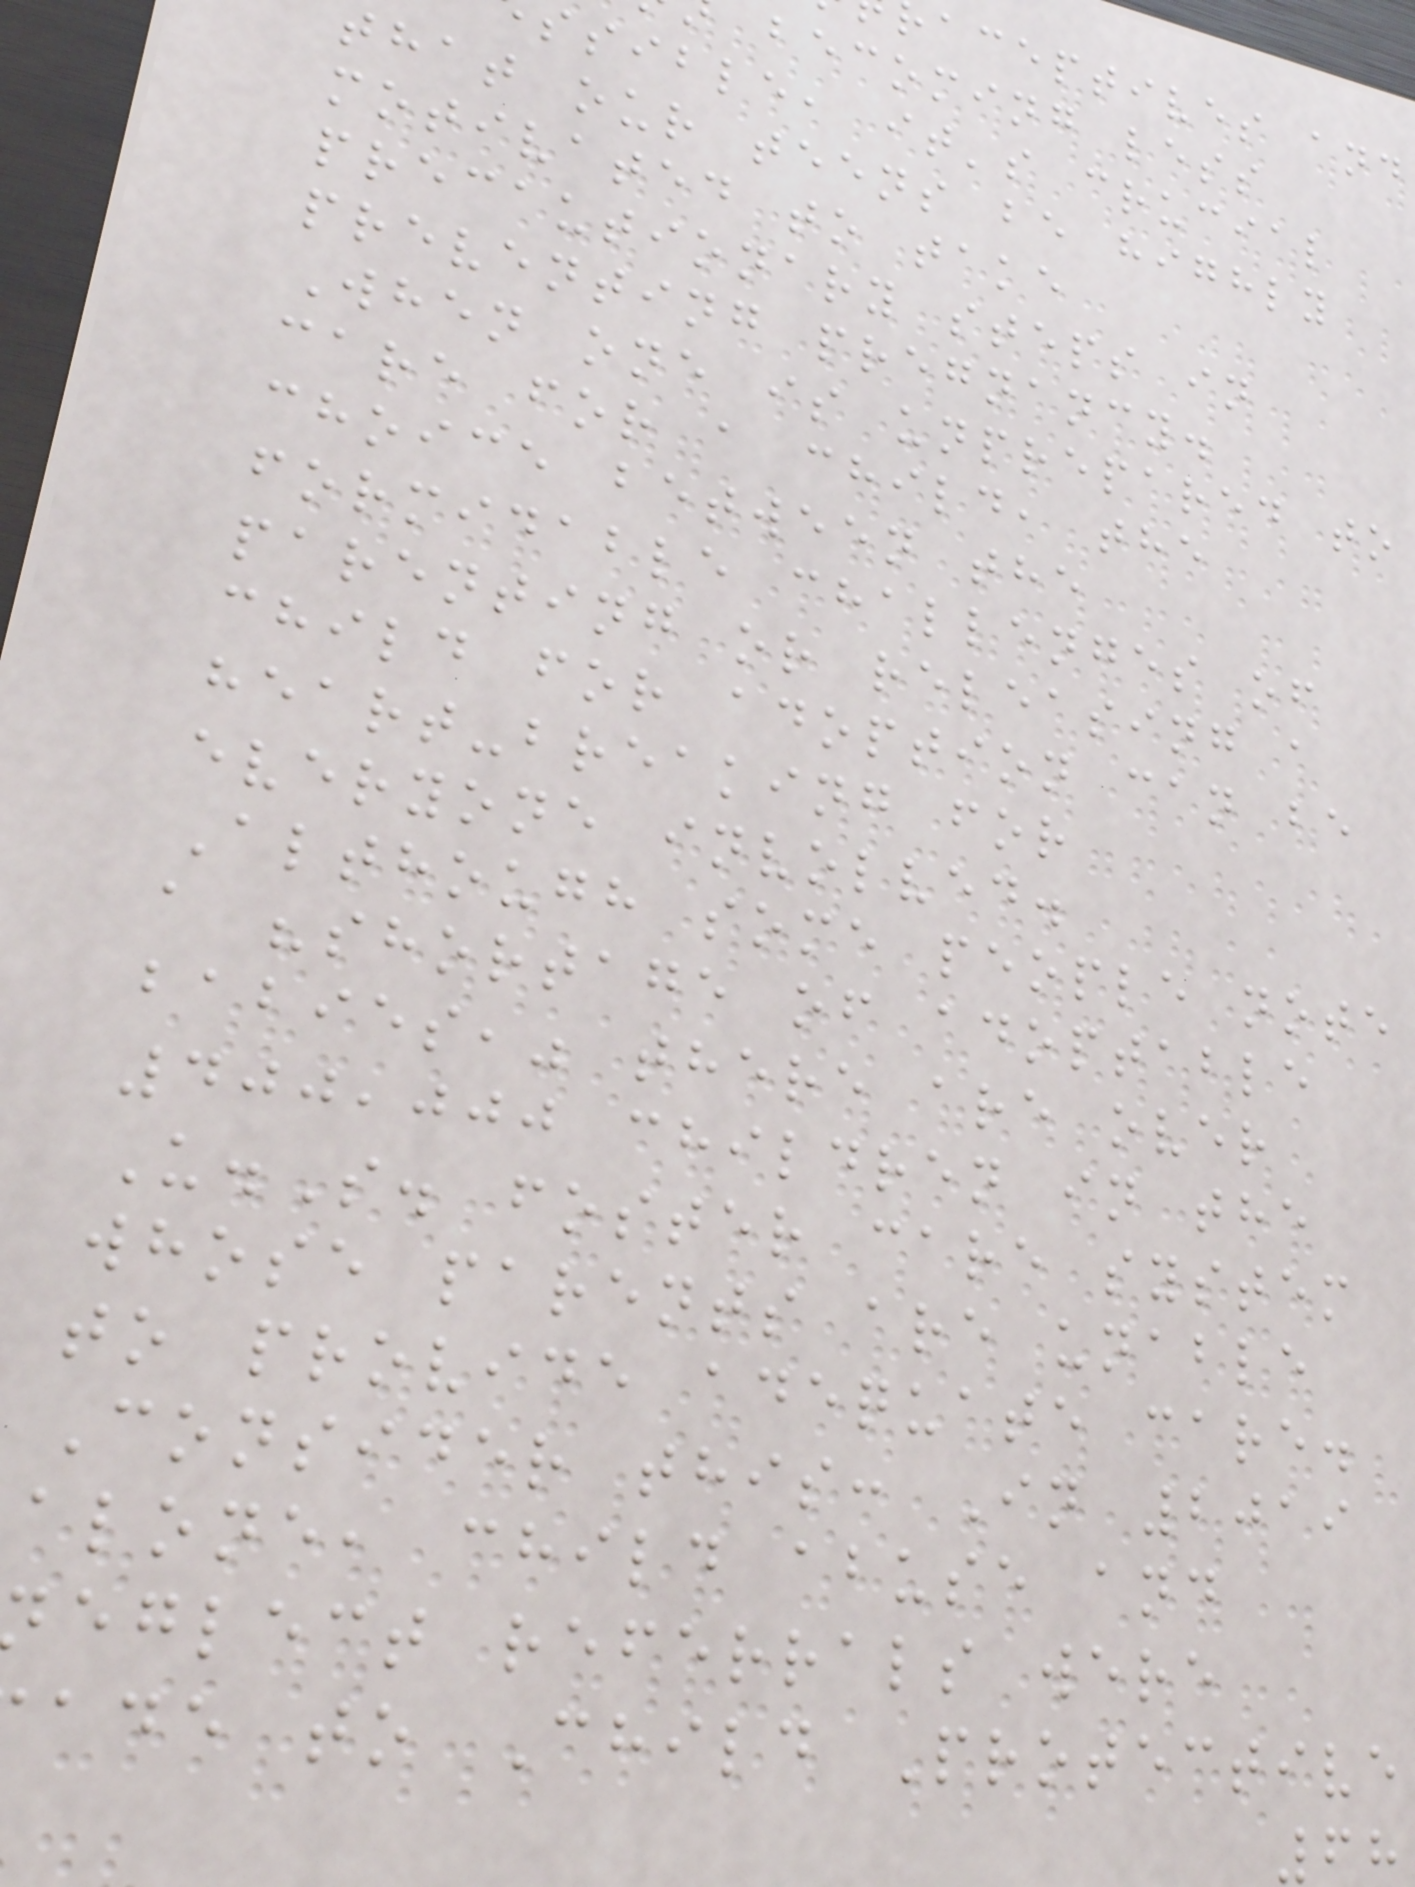aceptives and
becoming less
ssible, it's crucial
that our teens be highly
motivated to take
precautionary steps in
preventing pregnancy.
When one is unprepared to
care for a child, the
choice between the
formidable challenges of
parenting or releasing a
child for adoption can be
heart-breaking for
everyone involved.
Although some people note
a "shortage of adoptable
babies," there are over
400,000 children in the
U.S. foster care system
whose parents are unable
to provide adequate care.
Consider this: In 2019
alone, child abuse and
eglect referrals were
ade to Child Protective
68
